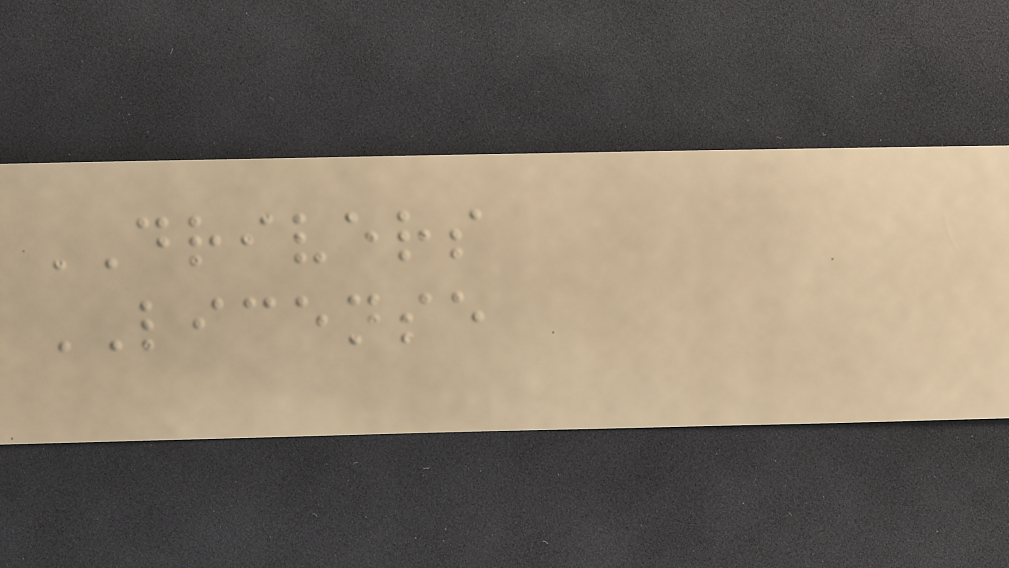DRIVERS
LICENSE
